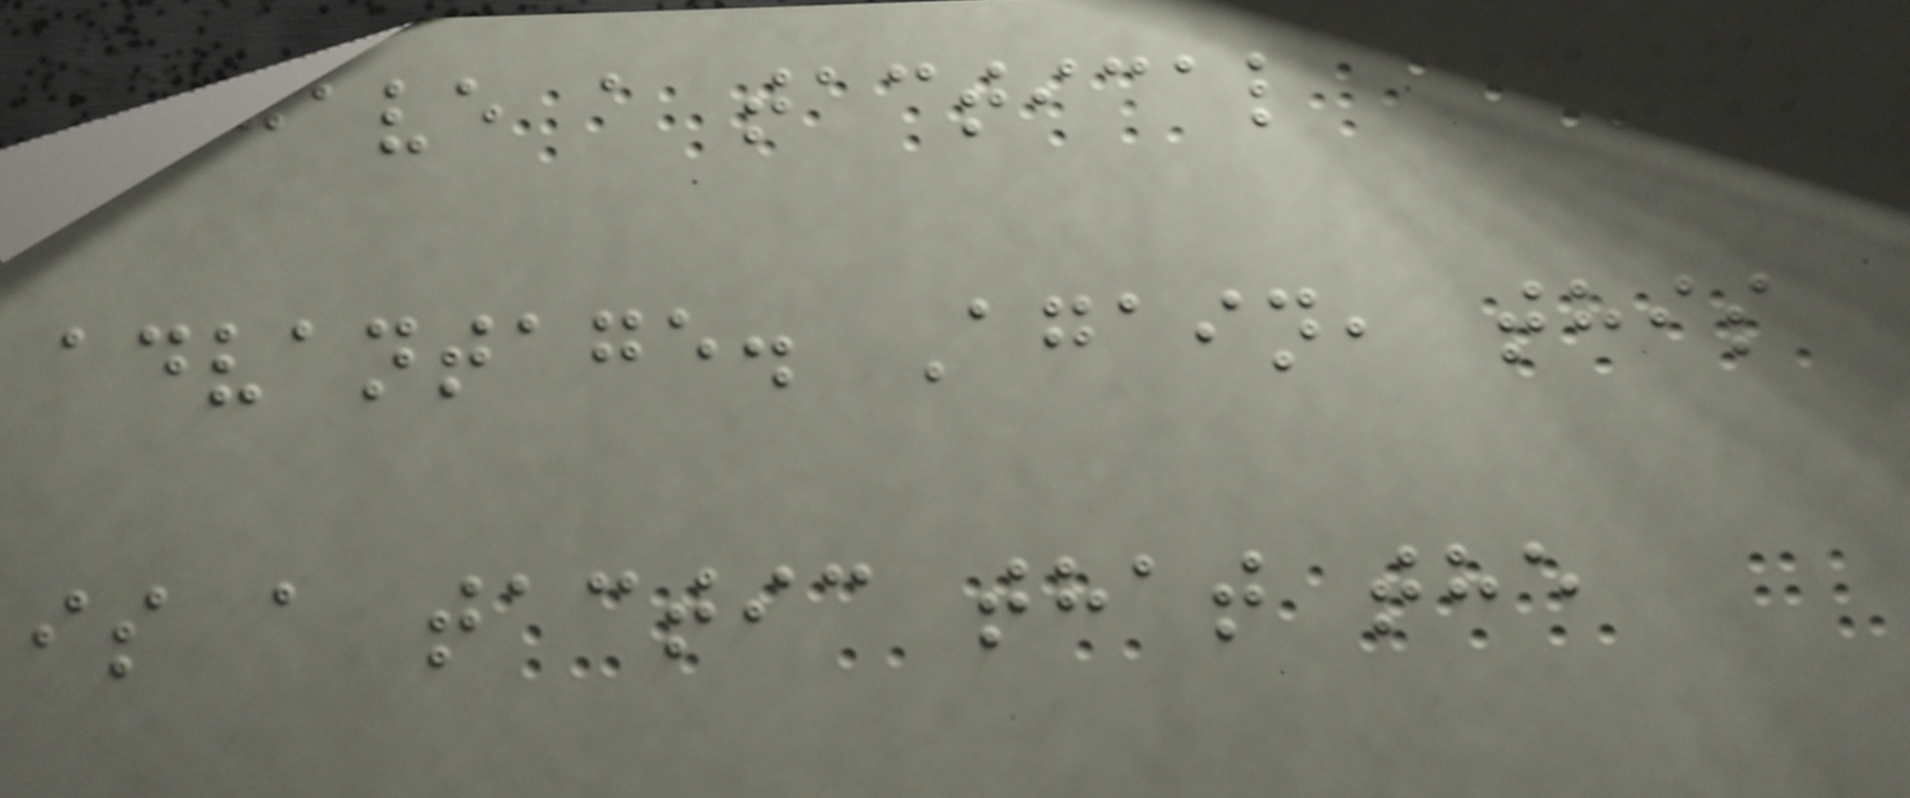have a tactical
advantage. Again, this
is a tactic that the
